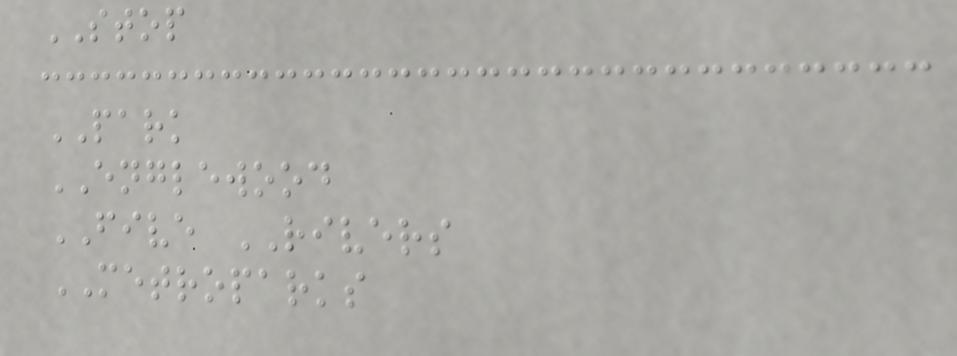STOP
PARK
ENGLEWOOD
FIVE RIVERS
METROPARKS
